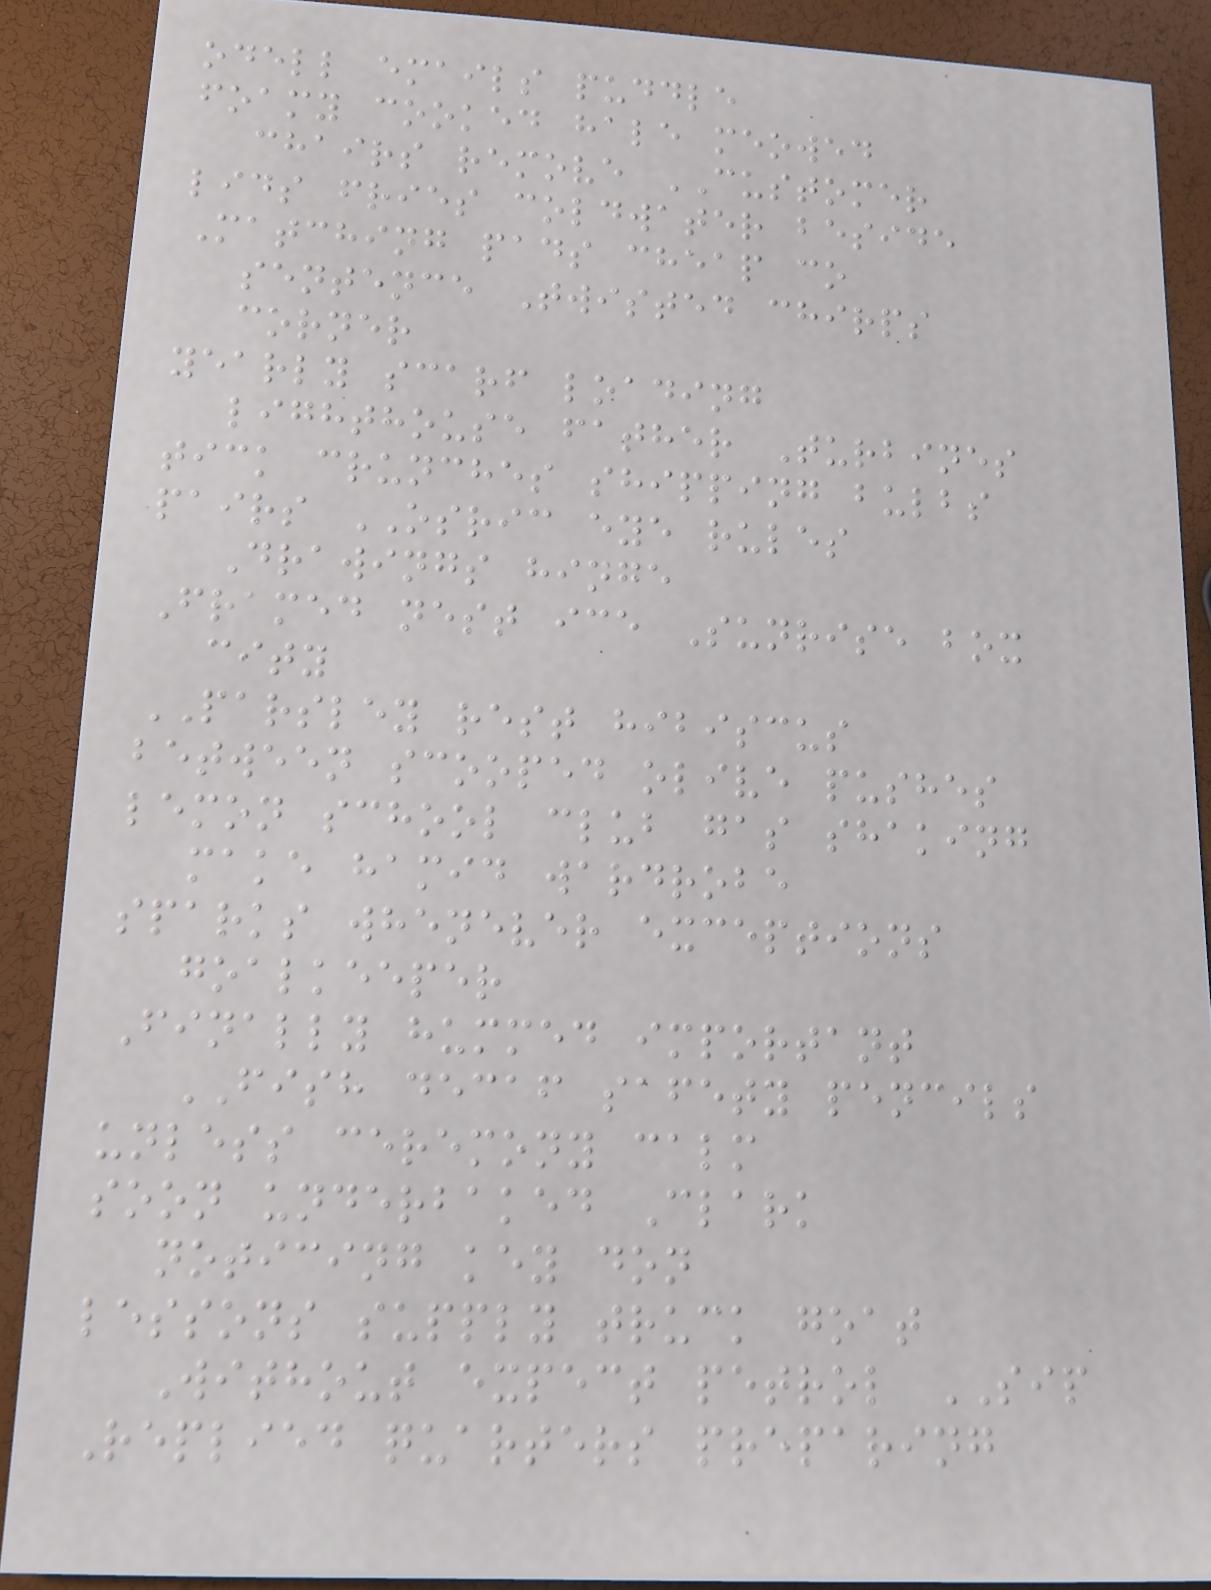odell emails puddle
foamy cooked hale meowed
chairs remove CUSTOMER
lids fries coldwater beside
Matching pads cheap co
sentence Twisted chirps
corner
yearly scarf loading
lighthouse father Turbines
tick crunches shipping bulbs
pairs OSRIC eye rules
Drawings hinge
Framed nest ice Sunrise box
city
PARSLEY rest hibiscus
between scooped olive pushes
lemon school club gas shaking
make hamid wardrobe
sparks whenever exceptions
goalkeeper
Finally hummed important
FISH decaf safety pencils
unless ceremony calm
soon underbaked Clark
noticing key don
lessons supply truck goat
Without expect petrol SIP
Replied quarters preparing
